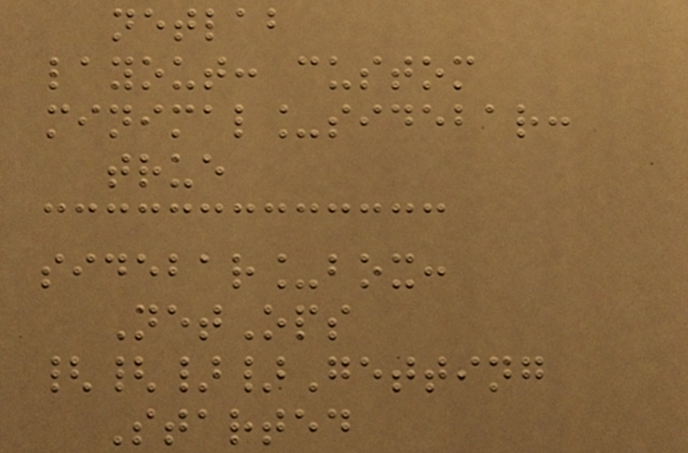netlab
layout: custom
minimal_sidebar:
true
sidebar_box:
NetOps
{{}}Getting
Started
